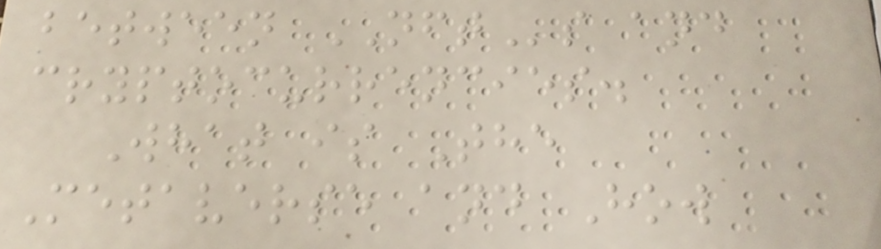between NFTs and
cryptocurrencies.
What is The
Metaverse and How
